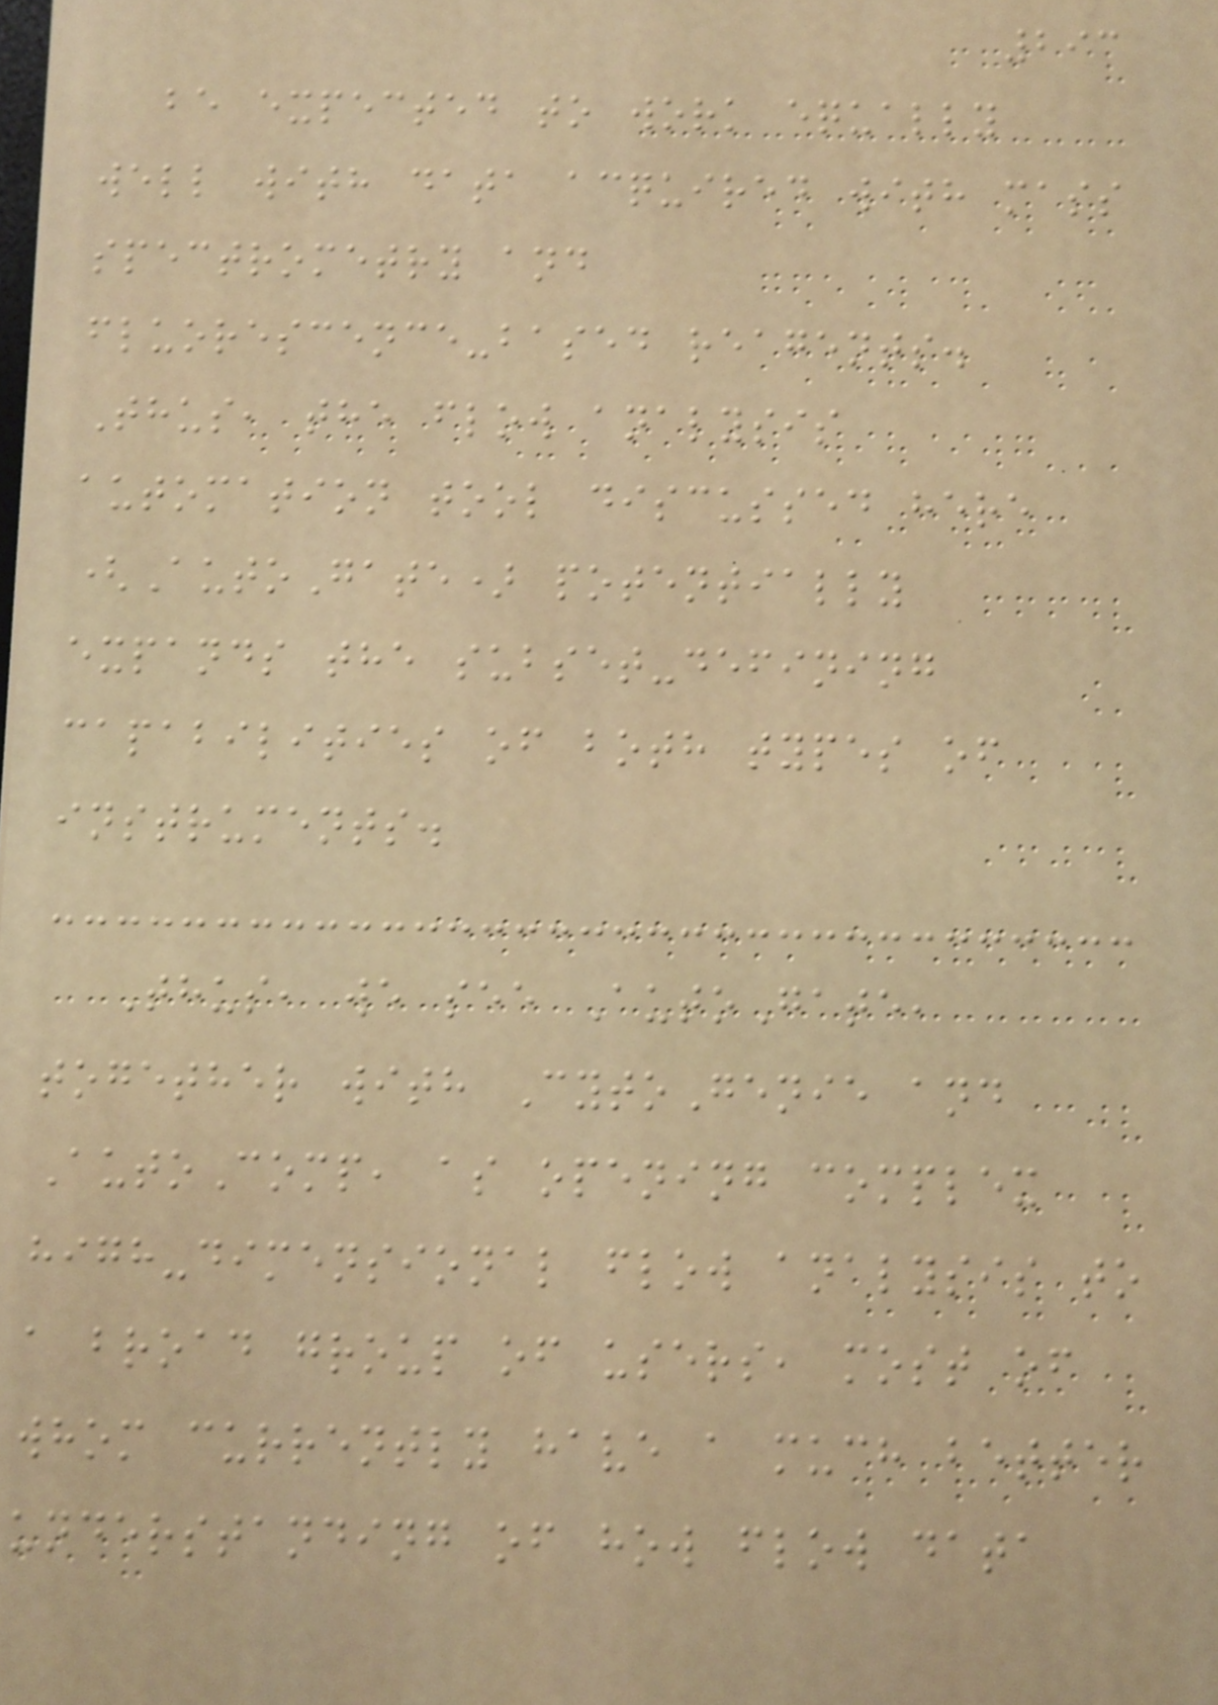293
be expected to work equally
well with data acquired with mass
spectrometry and
fluorescence-based reagents.
Thus, the flow analysis
automation tool discussed here
(AutoGate) potentially
expands the subset-defining
capabilities of both types of
instruments.
Thus, we see AutoGate,
together with CytoGenie and
AutoComp, as opening complex
high-dimensional flow analysis to
a broad group of users, most of
whom currently have a much better
understanding of how flow data
